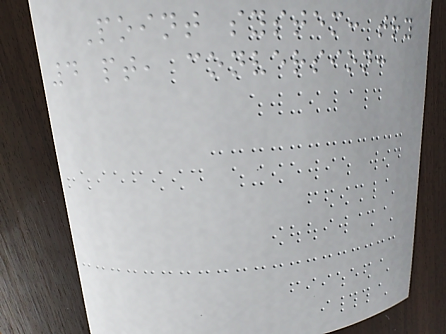Point system: try
4 pt, conversion:
